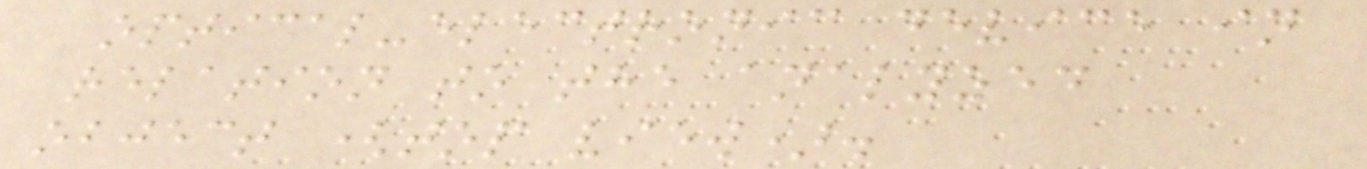optical-electronic device in
relation to the analyzed
object (top view).
